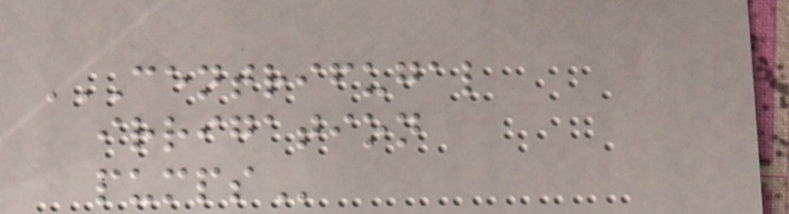CENTRIFUGAL
IRRIGATION
PUMPS
